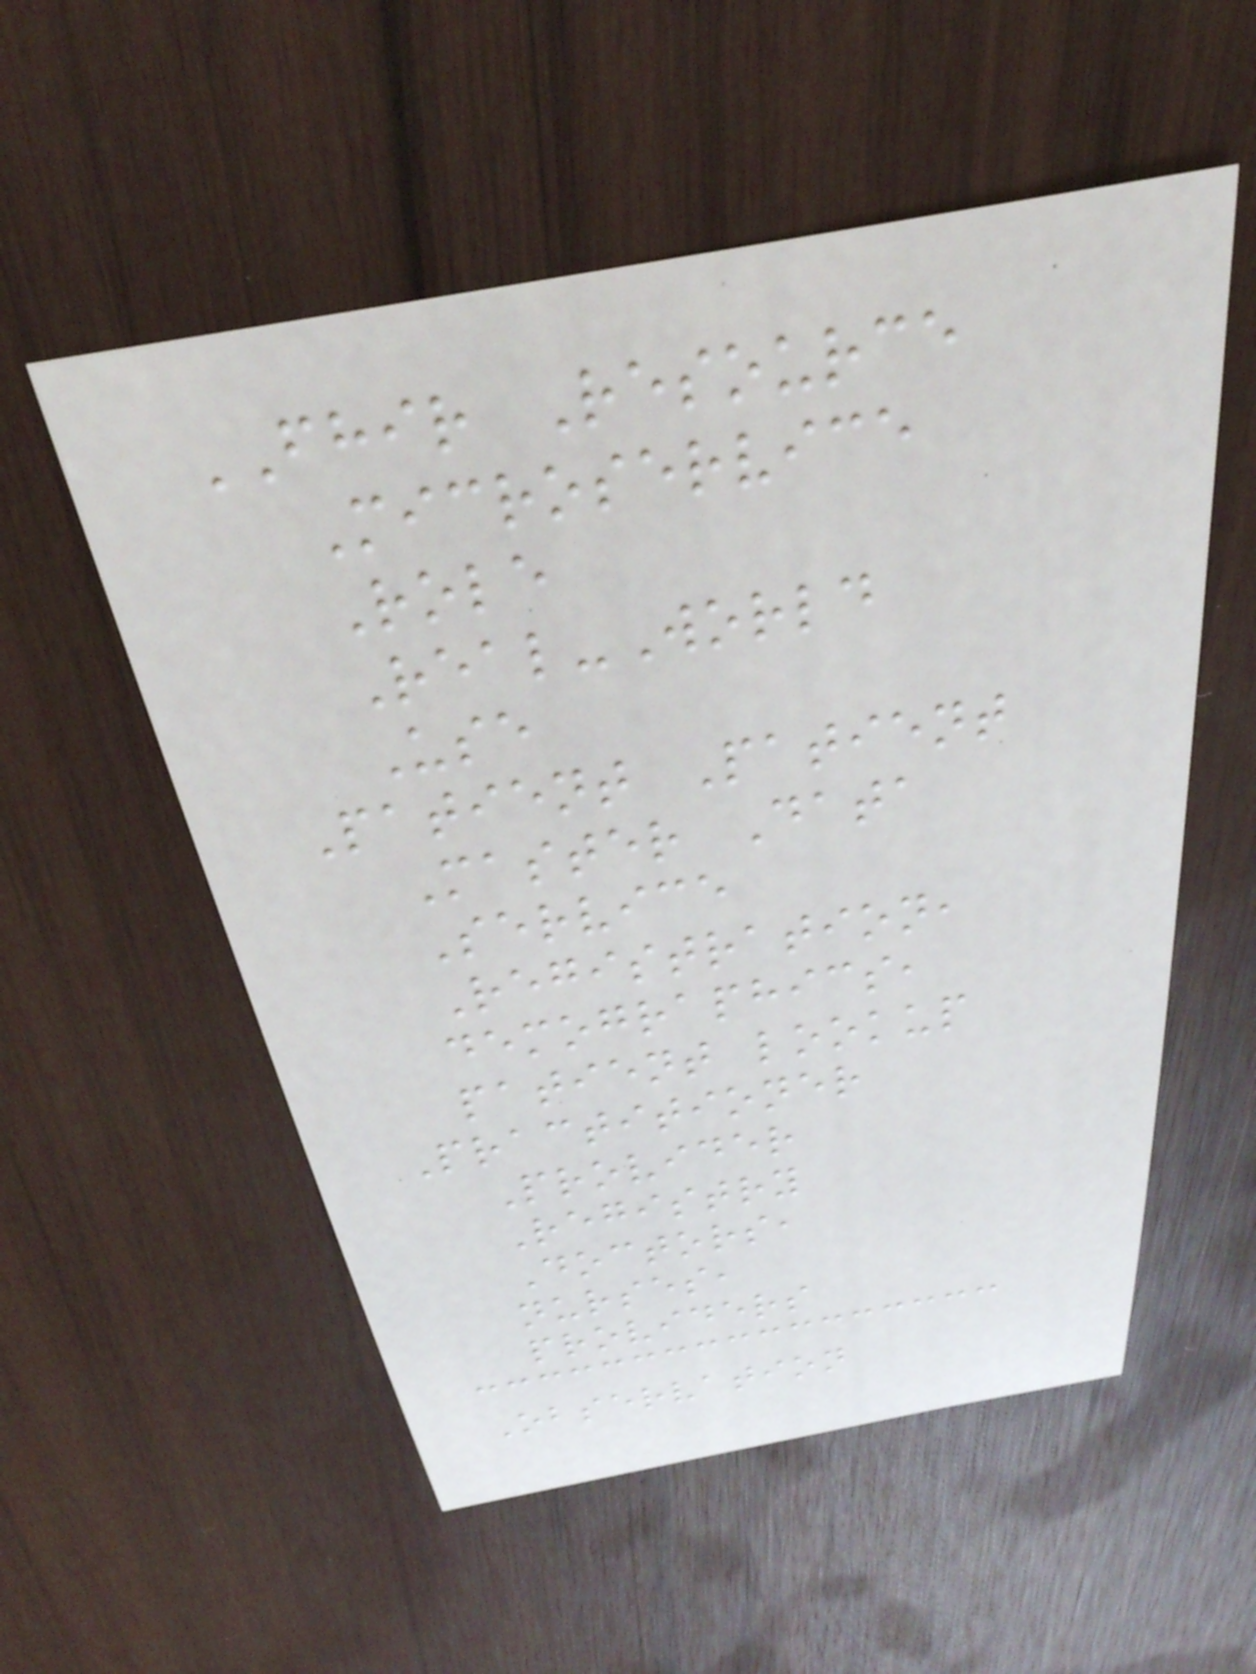FHIR Resource
Microservice
Role
Real-World
Use
Patient Patient
Master Data
Service
Registration,
demographics,
patient lookup
Practitioner
Provider
Registry
Doctors,
nurses,
providers
Observation
